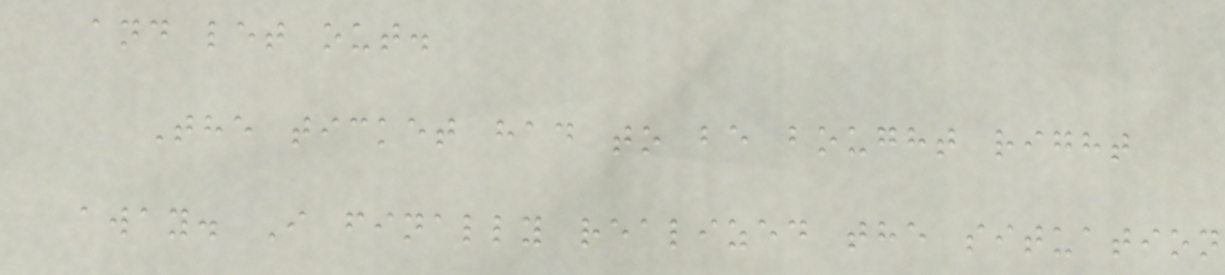and let out.
The ticket had to be bought right
away. I finally realized the situation
